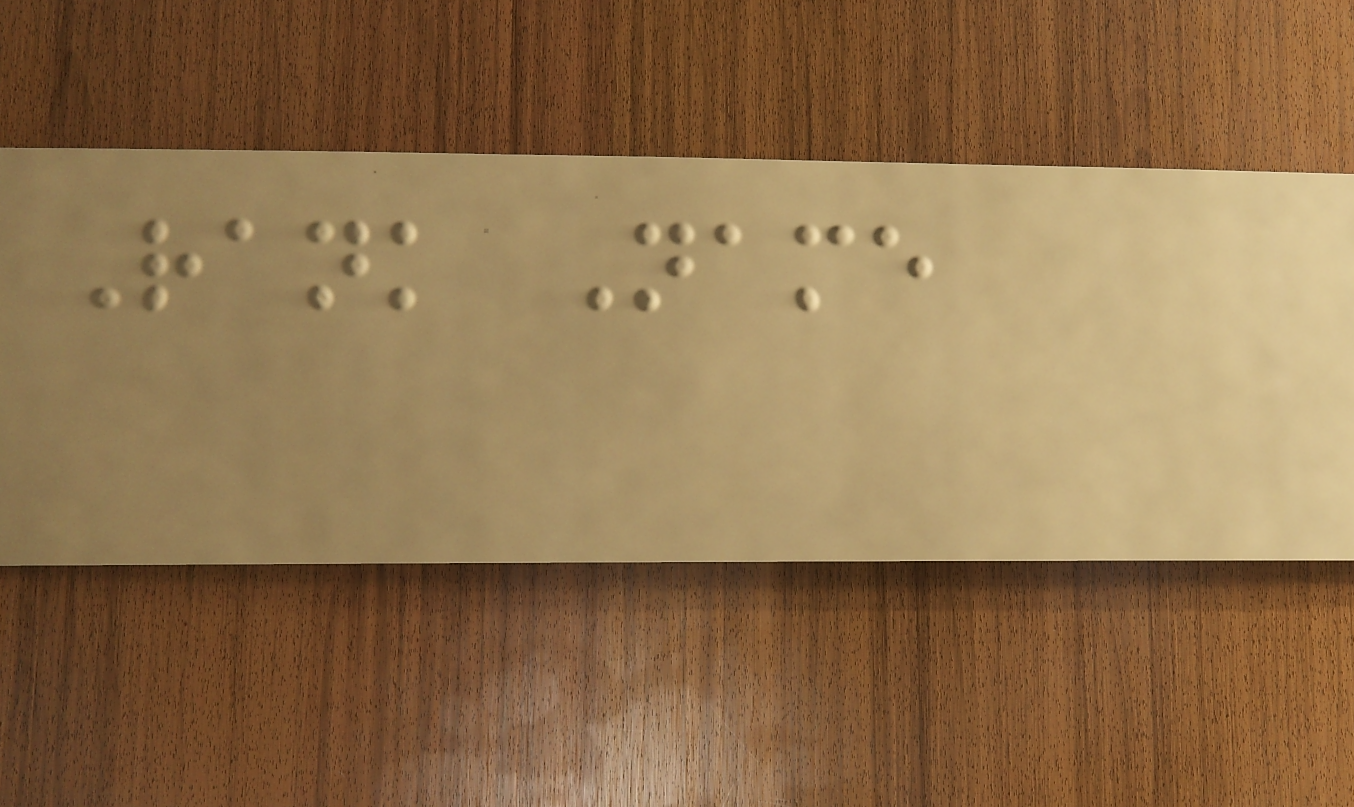Rank Name
